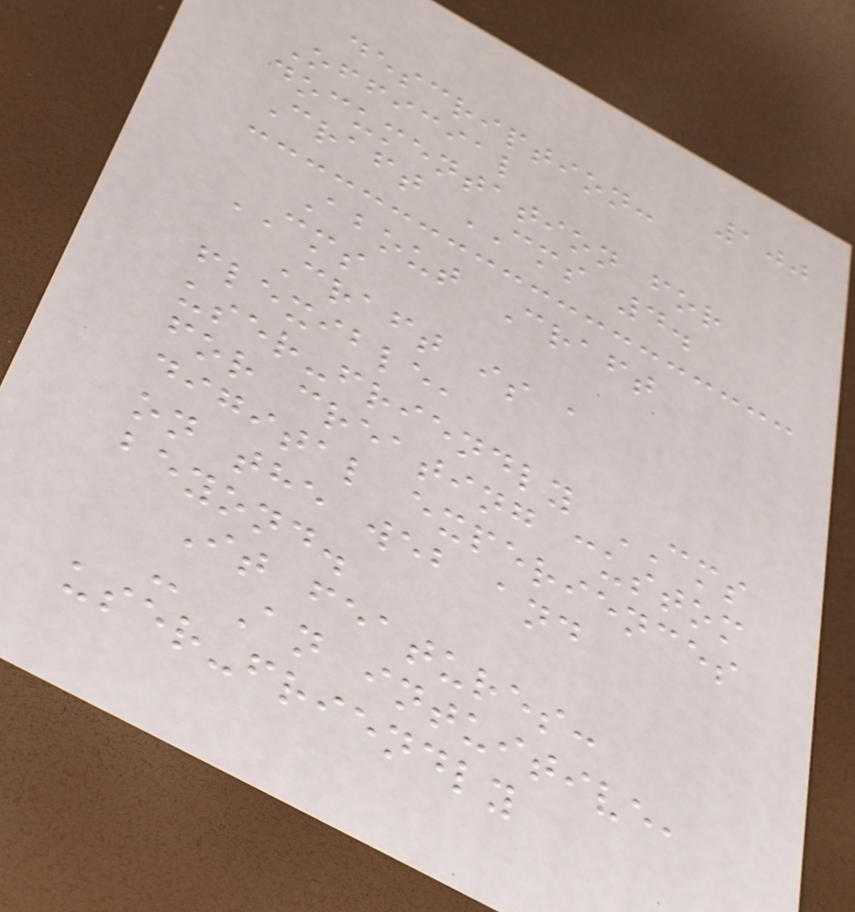100
description:
Official
documentation for
Craft CMS 4.
About Craft
CMS
Craft is a
flexible,
user-friendly CMS
for creating custom
digital experiences
on the web and
beyond.
It features:
- An intuitive,
user-friendly
